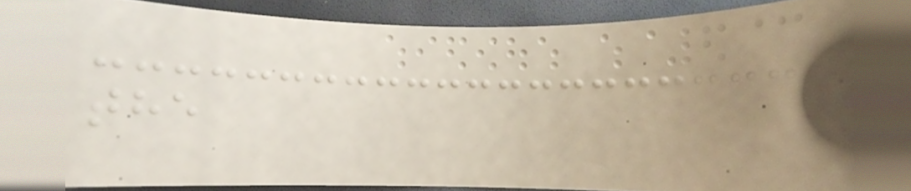the
